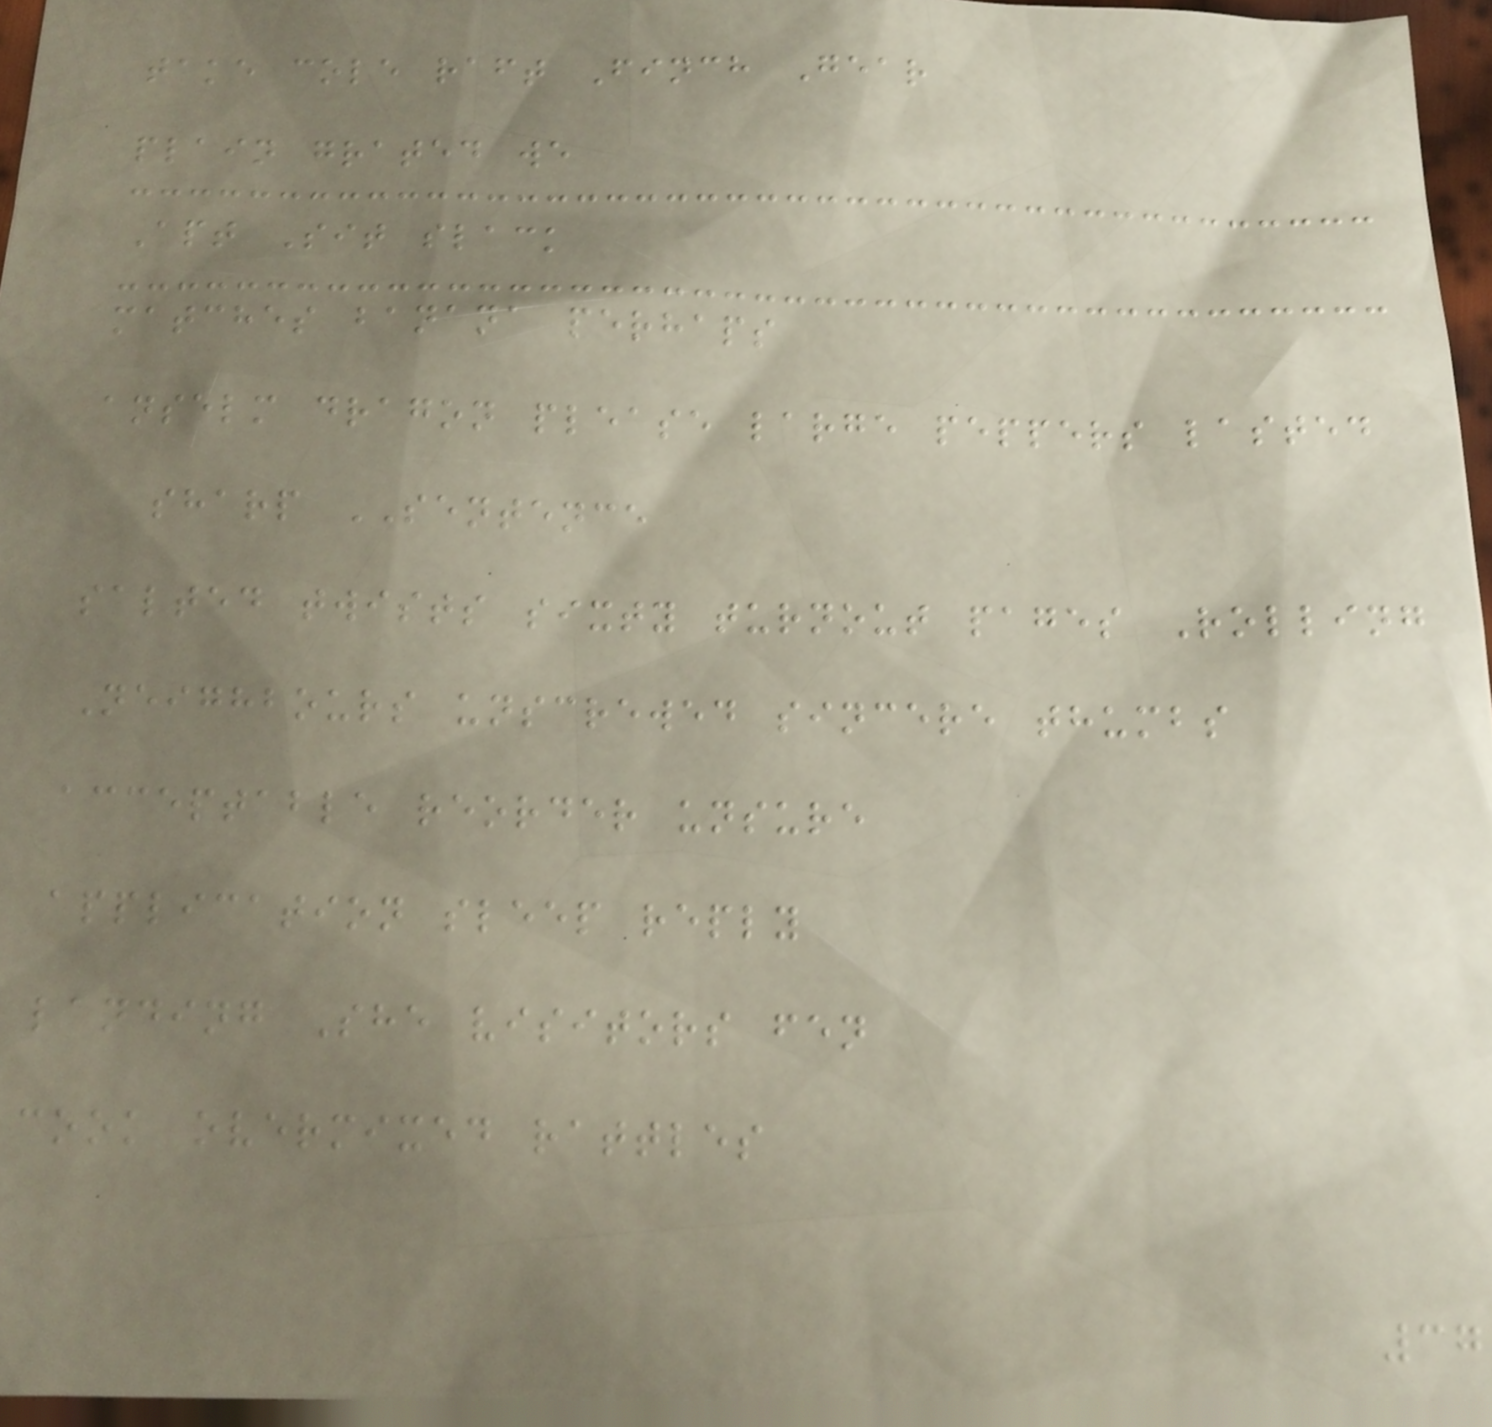take cole raft Finch Gear
plain grated we
Apt Sit slack
matches banana perhaps
anselm dragon please large peppers lasted
sharp SENTENCE
salted twists sixty turnout pages Rolling
Neighbours unscrewed sincere thumbs
acceptable reorder unsure
application sleep reply
landing She visitors fen
cook overmixed rattles
37
